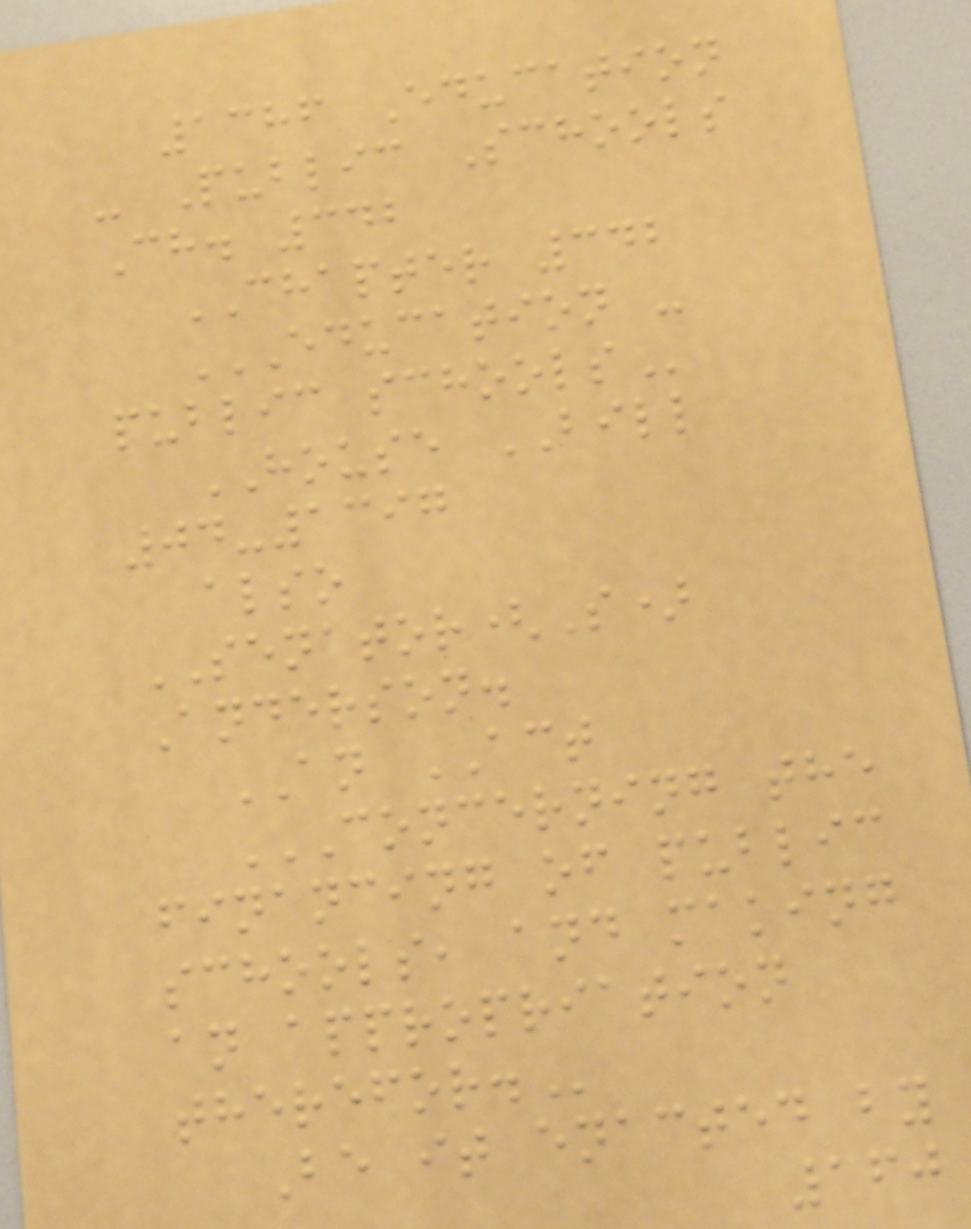1386 Education
- Public Schools
Ch. 342
CHAPTER 342
EDUCATION -
PUBLIC SCHOOLS
HOUSE BILL
04-1397
also
SENATOR(S)
Anderson.
AN ACT
CONCERNING THE
FINANCING OF PUBLIC
SCHOOLS, AND MAKING
AN APPROPRIATION
THEREFOR.
Be it enacted by
160
